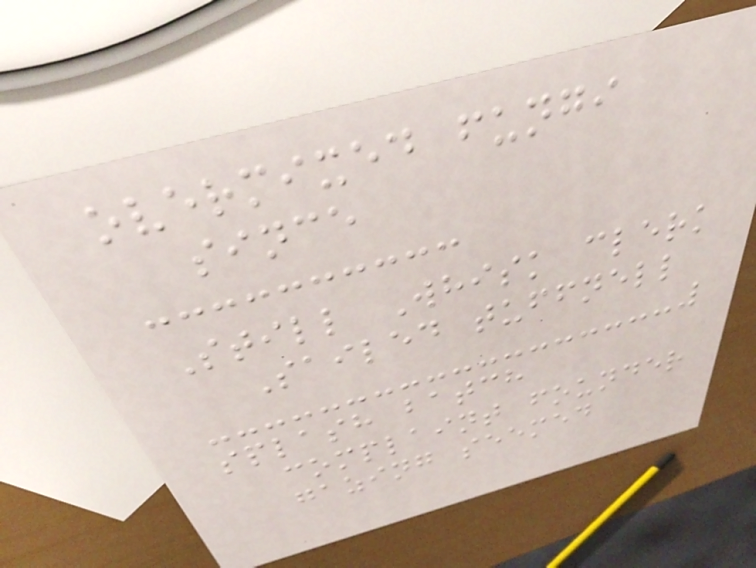overmixed fungi
since
Still Whisk clerk
Sailed tuffnell
splash batch
complaint founder
gazing seemed
